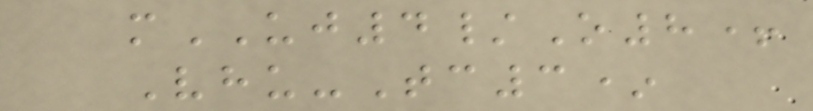mUJ4/O8+
Vhu-Tc3*
